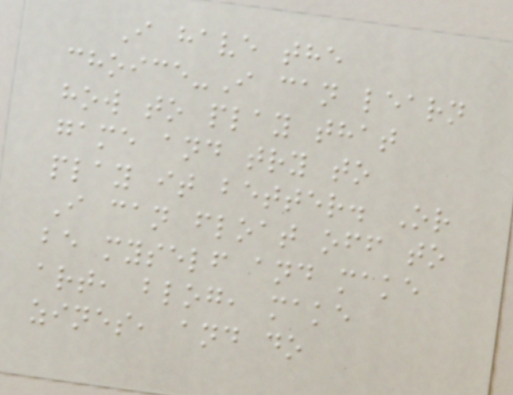I have the
choice-I can learn
how to play that
game and try to
play it better. Or
I can float off to
be myself and make
art, blog, make
zines, and do
